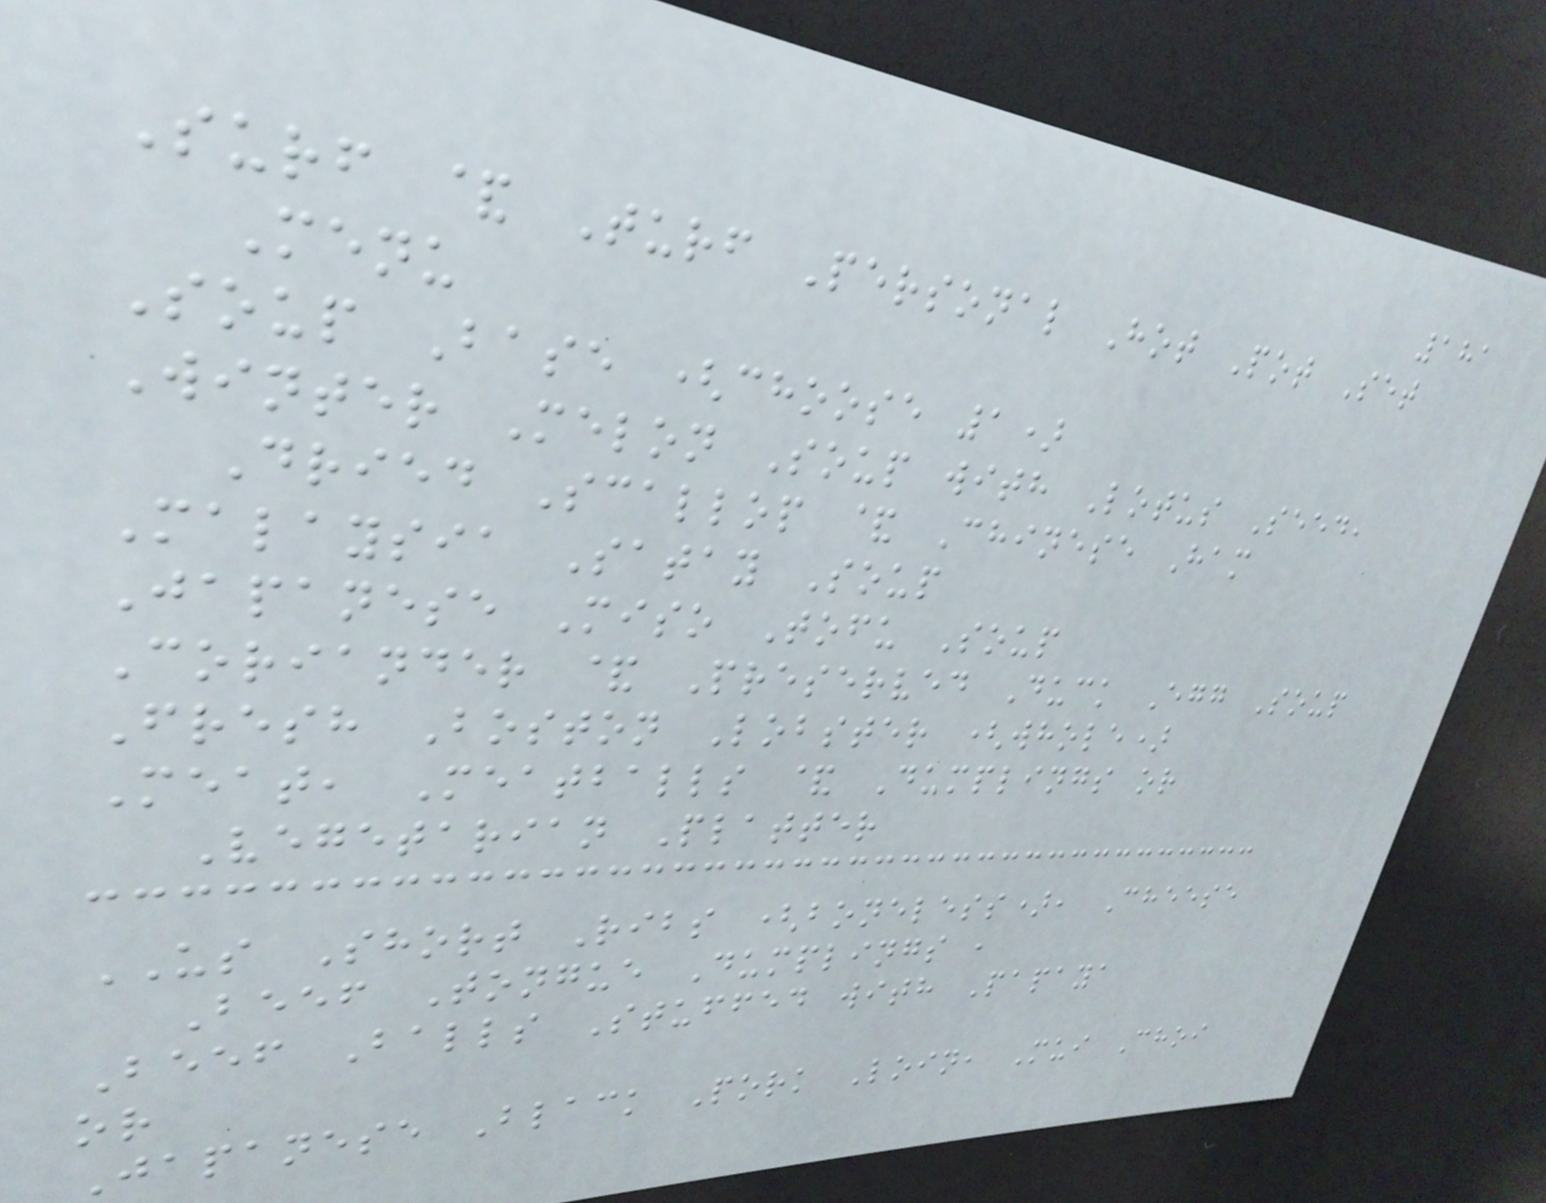181
Surf & Turf Personal Hot Pot Set
Menu
Soup Base (choose 1)
Winter Melon Soup with Lotus Seed,
Dried Scallop & Chinese Ham
Malaysia Satay Soup
Japanese Miso Tofu Soup
Coriander & Preserved Duck Egg Soup
Fresh Boston Lobster (whole)
Meat, Meatballs & Dumplings or
Vegetarian Platter
US Short Ribs (boneless), Cheese
Beef Tongue Dumplings ,
Beef Balls Stuffed with Papaya
or
Japanese Black Pork Loin, Mui Choi
